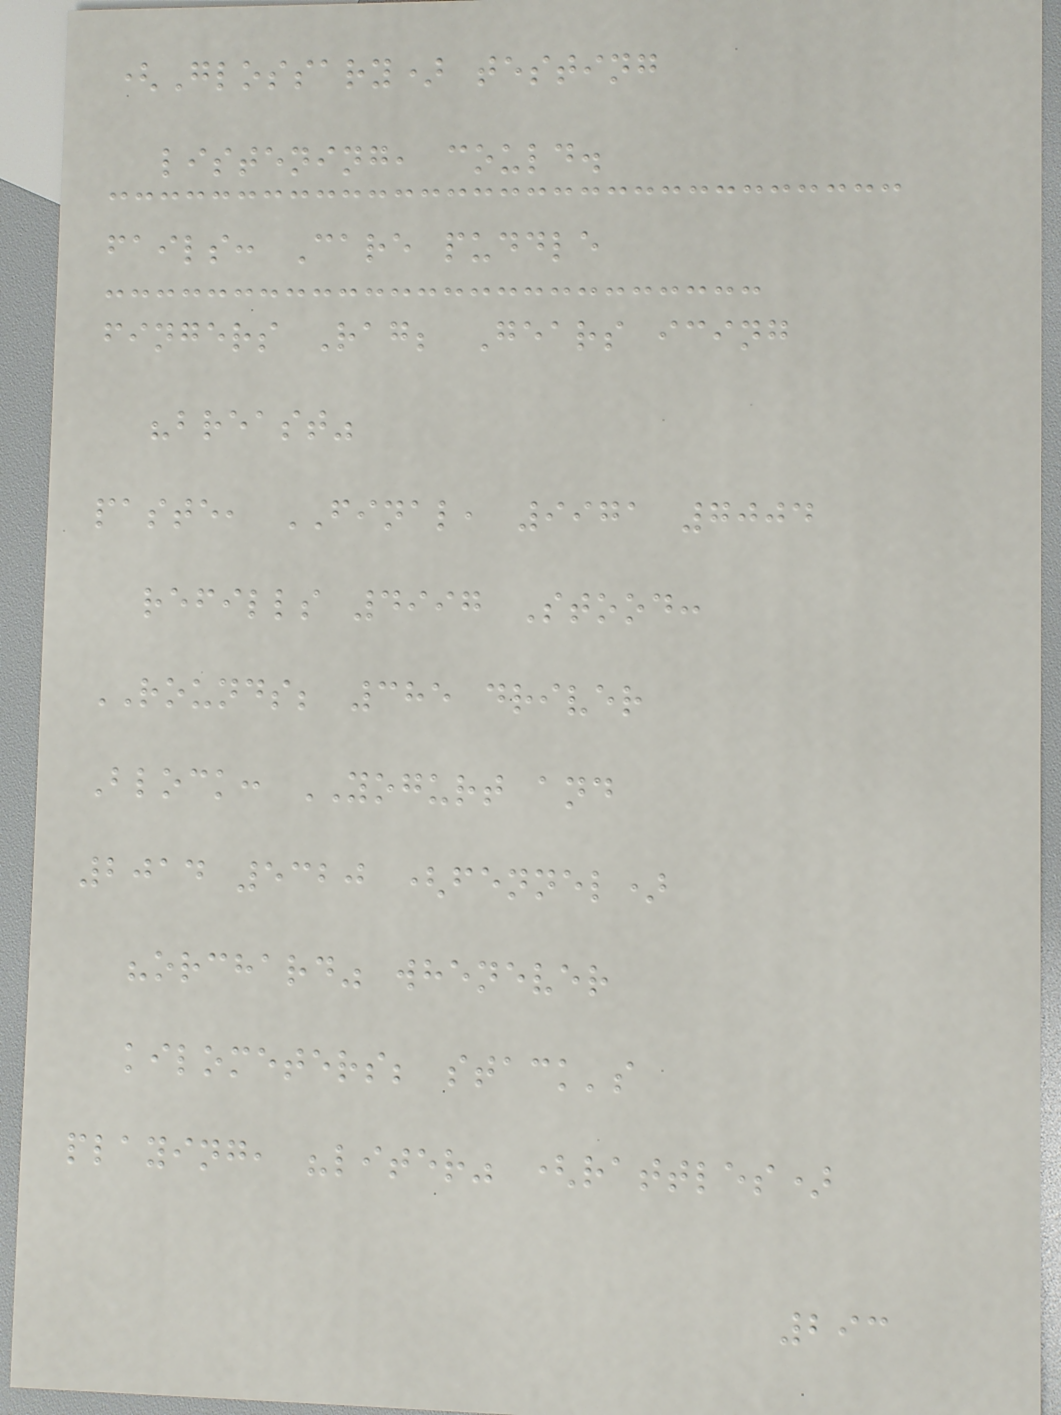(Glossary) testing
listening, could.
fails: Care puddle
fingers Rag; Gears icing
"breast"
paste, FINAL, 9971 7004
refills 4997 Stood:
ROUNDS; 385 driver
Block: YOGURT and
2014 5320 (fennel)
"orchard" whenever
kilometers; stack's
playing, "liter" (rattles)
293
